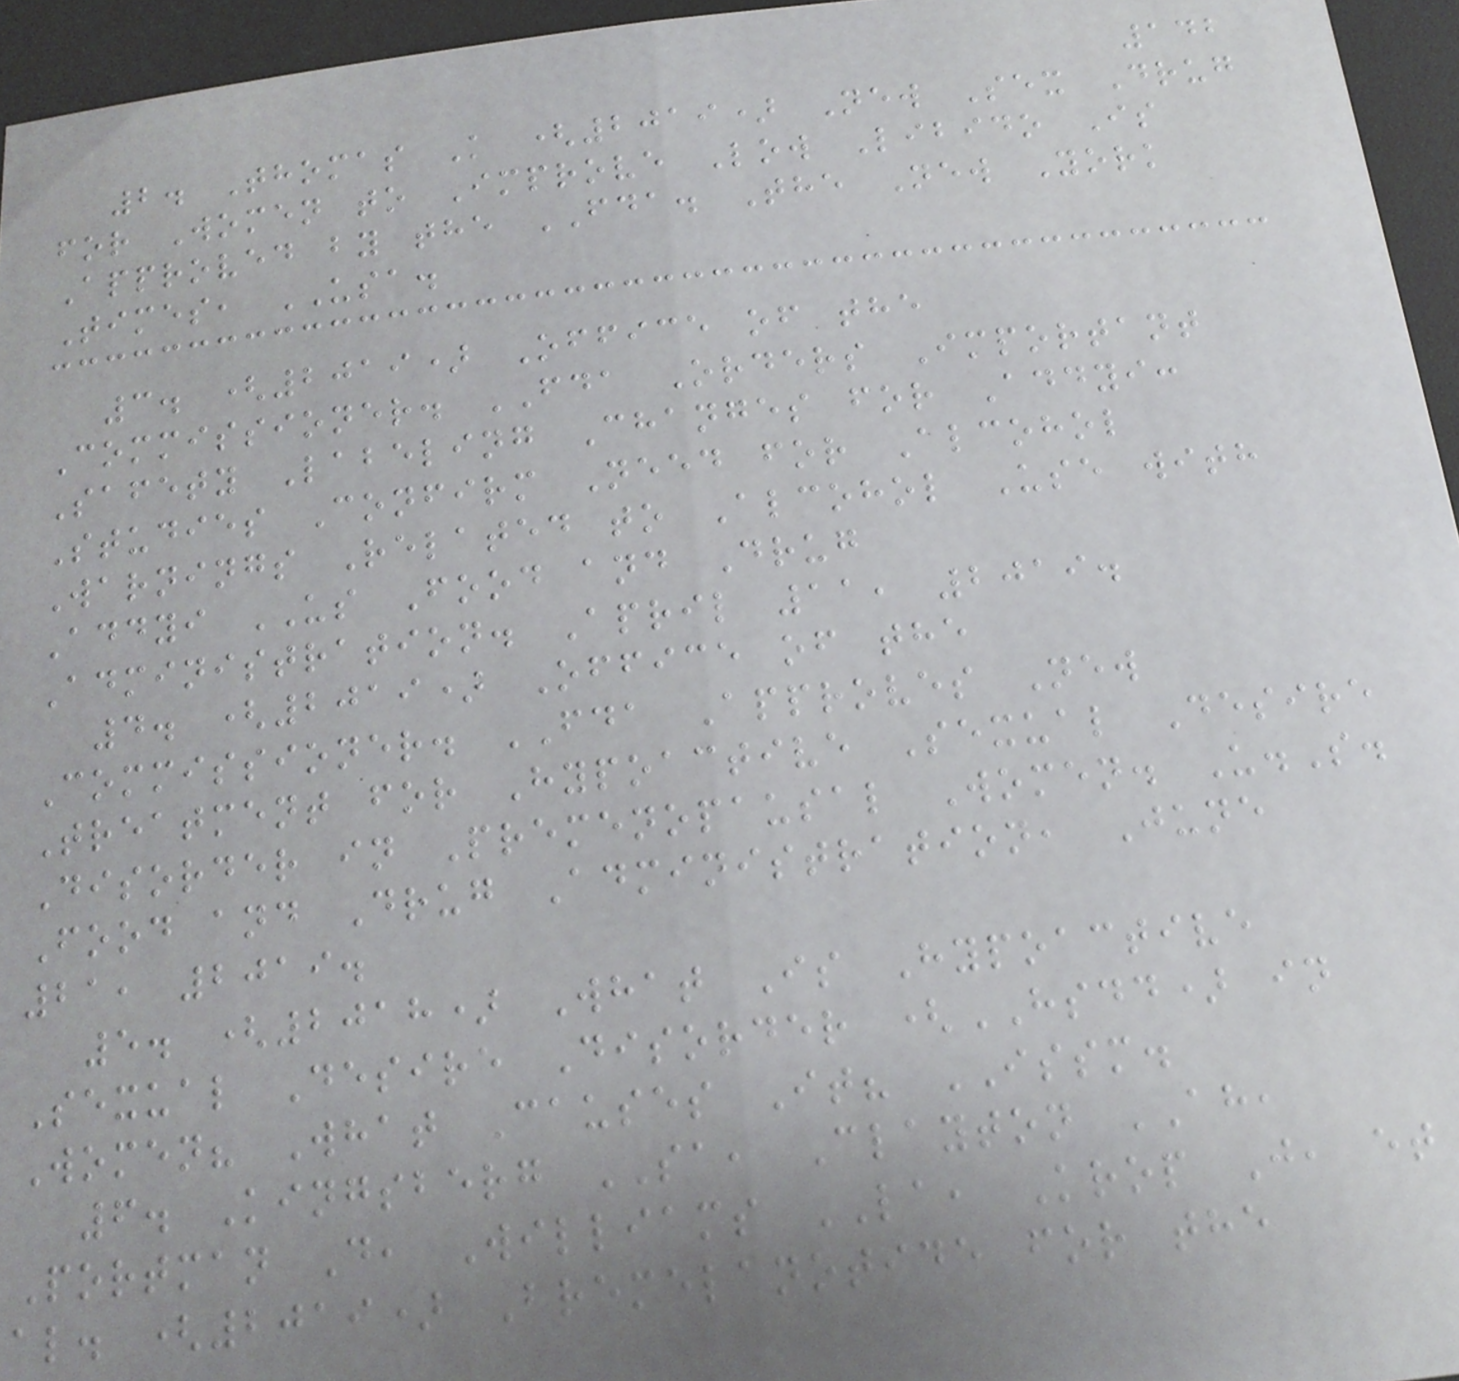142
2. Thomas K (2019) New Sex Drug
for Women to Improve Low Libido Is
Approved by the FDA. The New York
Times, USA.
3. (2019) Office of the
Commissioner. FDA Orders Important
Safety Labeling Changes for Addyi:
Studies Confirm Need for Alcohol
Warnings Related to Alcohol Use with
Addyi US Food and Drug
Administration. April 11, 2019.
4. (2019) Office of the
Commissioner. FDA Approves New
Treatment for Hypoactive Sexual Desire
Disorder in Premenopausal Women. U.S.
Food and Drug Administration, June
21, 2019.
5. (2018) What Is Hypoactive
Sexual Desire Disorder (HSDD) in
Women? What Causes It? ISSM.
6. Kingsberg SA, Clayton AH,
Portman D, Williams LA, Krop J, et
al. (2019) Bremelanotide for the
